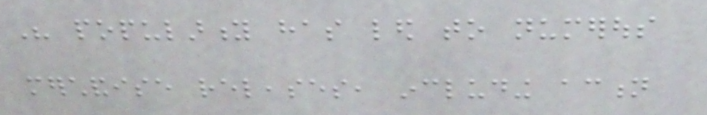His popularity has led to numerous
merchandise releases, including action
